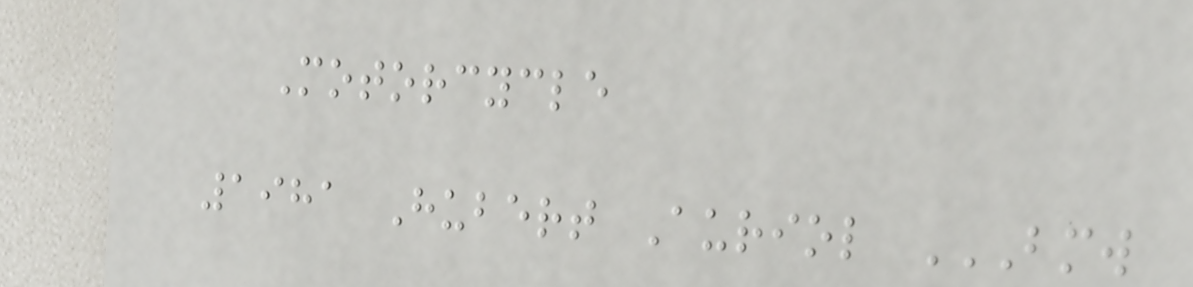Motorcycle
1981 Hubert Auriol BMW
